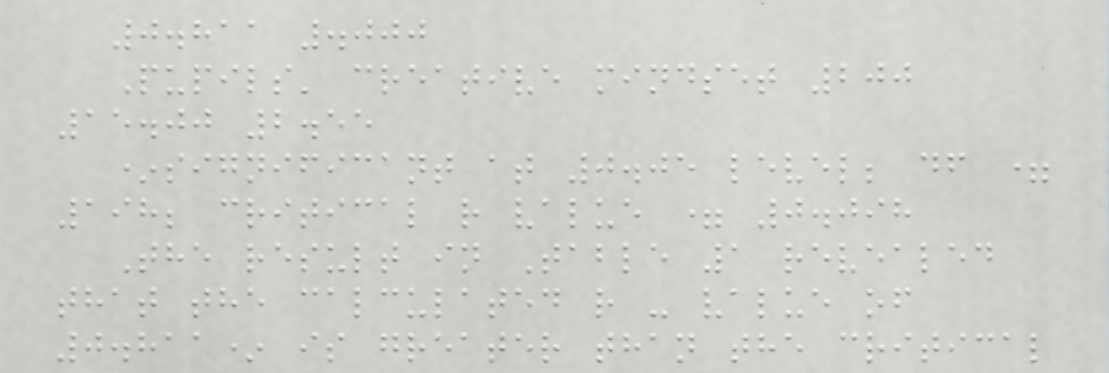0.811 .000
Pupils' creative mindset 200
15.00 2.55
*significant at 0.05 level; df =
198; critical r value = 0.098
The result in Table 1 revealed
that the calculated r - value of
0.811* is greater than the critical
